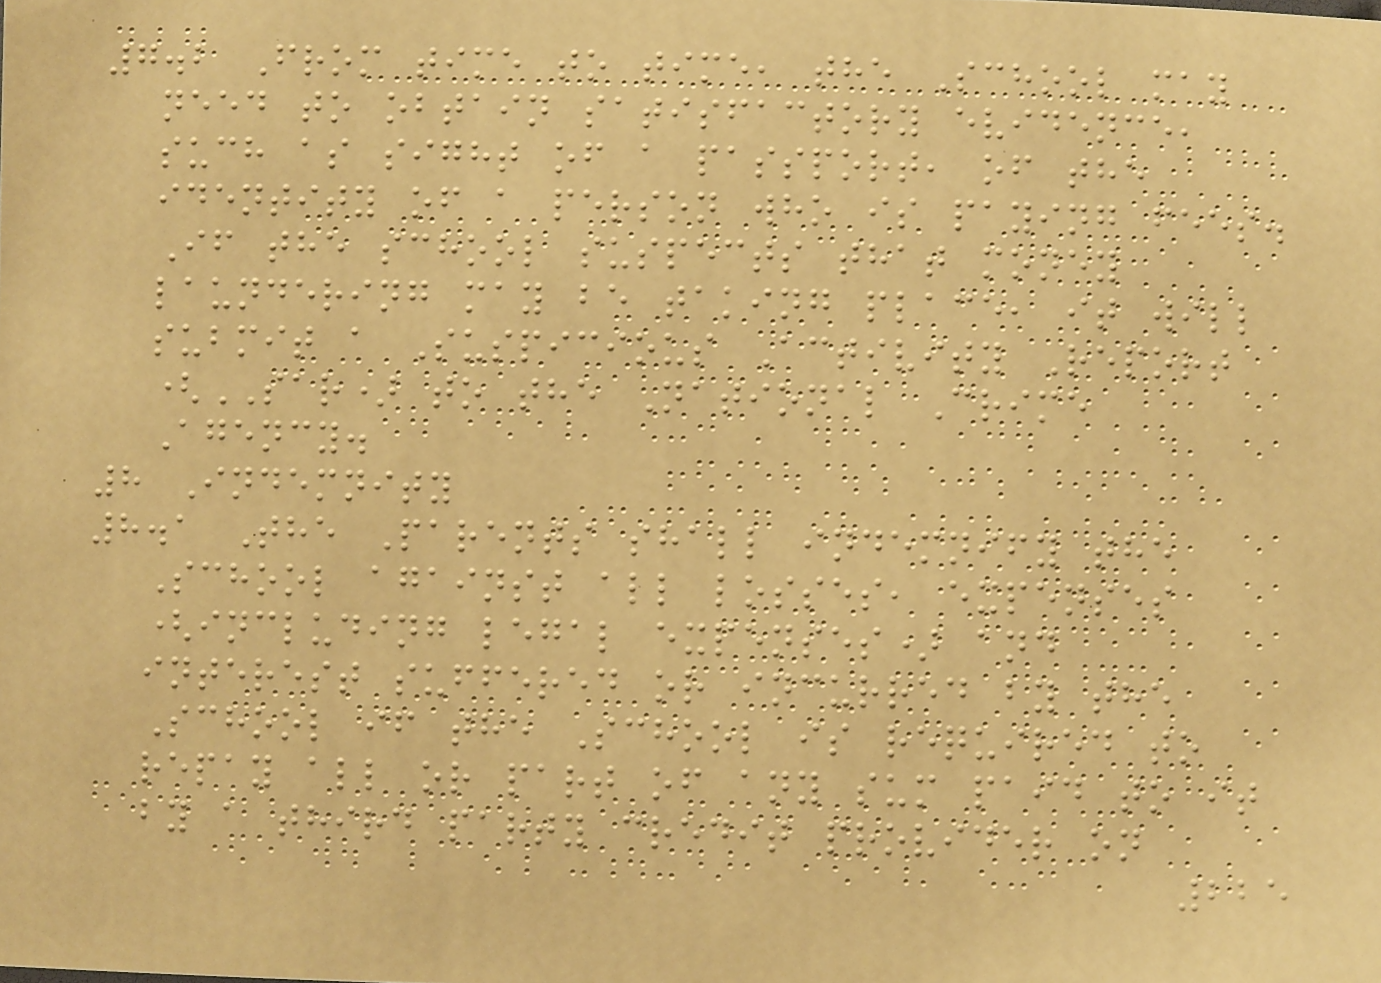7.2 From time to time, the School may
need to obtain satisfactory evidence,
such as sight of a passport, of the
identity of a person who is paying fees.
If the school suspects that money
laundering may be taking place, it will
submit a Suspicious Activity Report
(SAR) to the National Crime
Agency.
8 Indemnity
8.1 The Parents shall indemnify the
School against all losses, expenses
(including legal expenses) and
interest suffered or incurred by the
School if the School is required to
repay all or part of any sum paid to it
by a third party credit provider on
225
